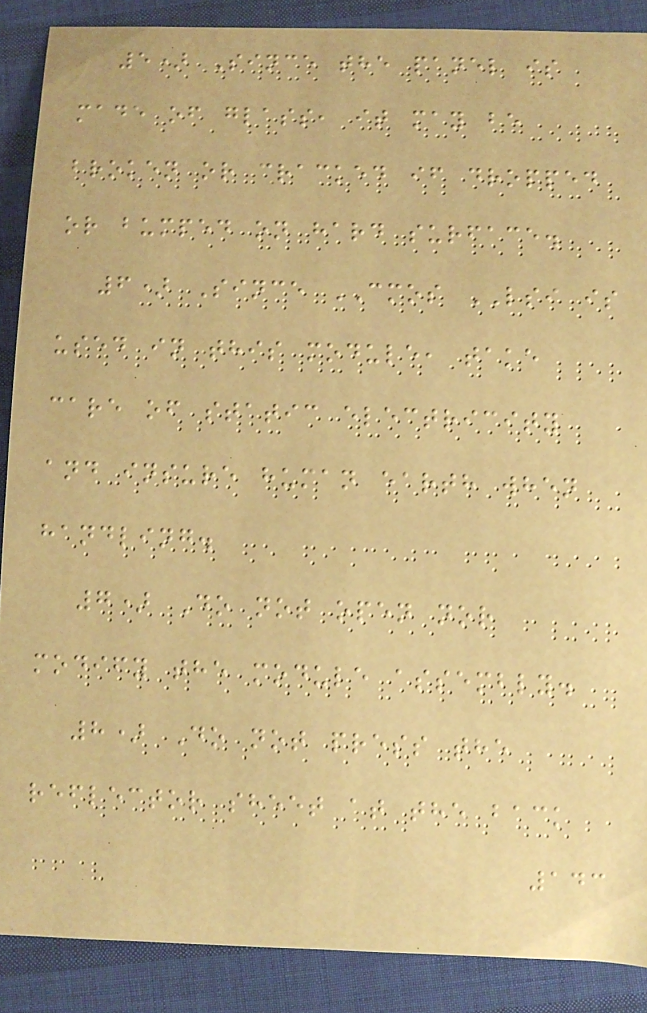5) Since the panel is
made of glass, it may be
broken or cracked if dropped
or bumped on hard surface.
6) Since CMOS LSI is
used in this module, take
care of static electricity
and insure human earth when
handling.
7) Do not open nor
modify the module assembly.
8) Do not press the
reflector sheet at the back
143
